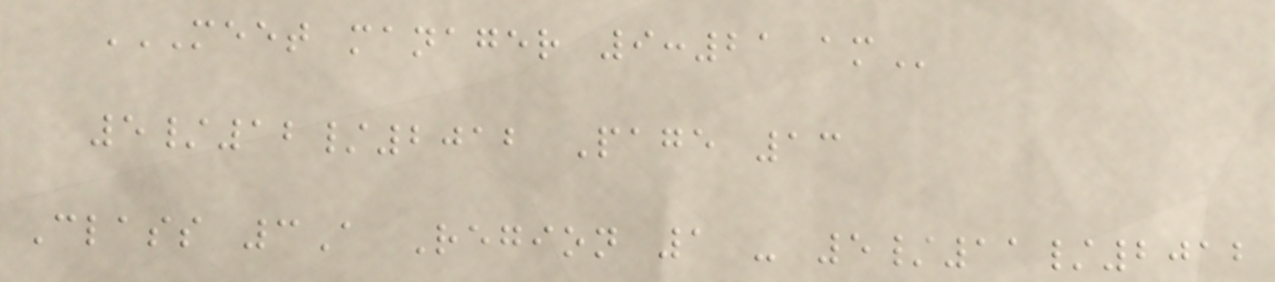MEET MANAGER 9:21 AM
5/12/2012 Page 13
Class 3A Region 1 - 5/11/2012
